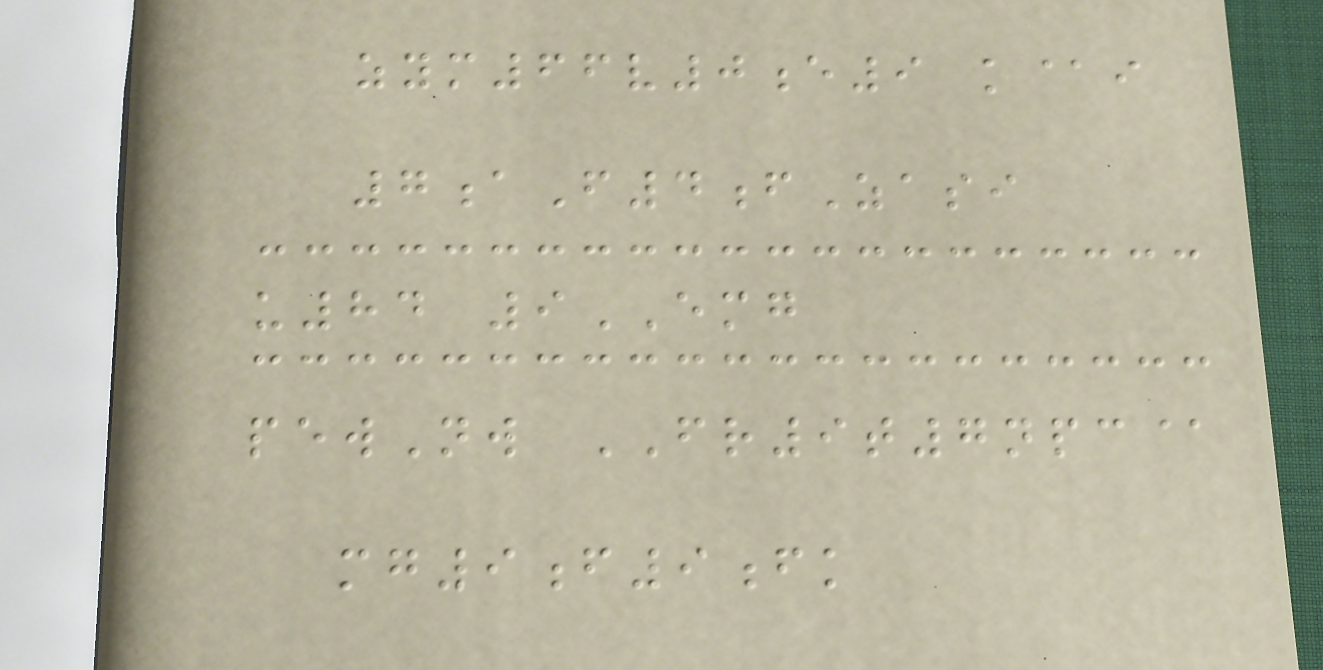zym66v0e9 k@i
7aF4fZasi
u84 9EMG
pewNw FR9t7npc@
mg9f9fk
